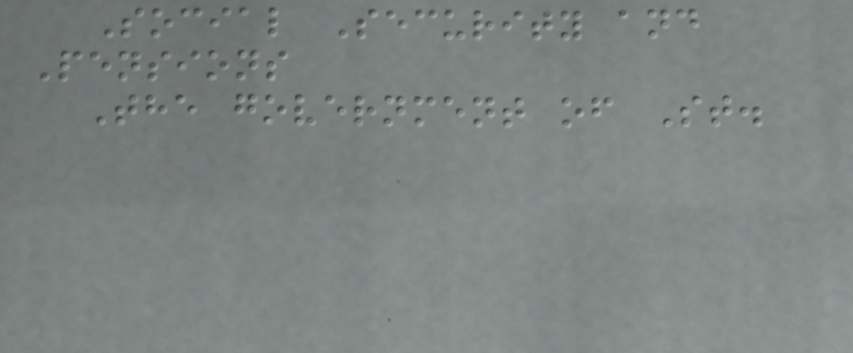Social Security and
Pensions
The government of St.
